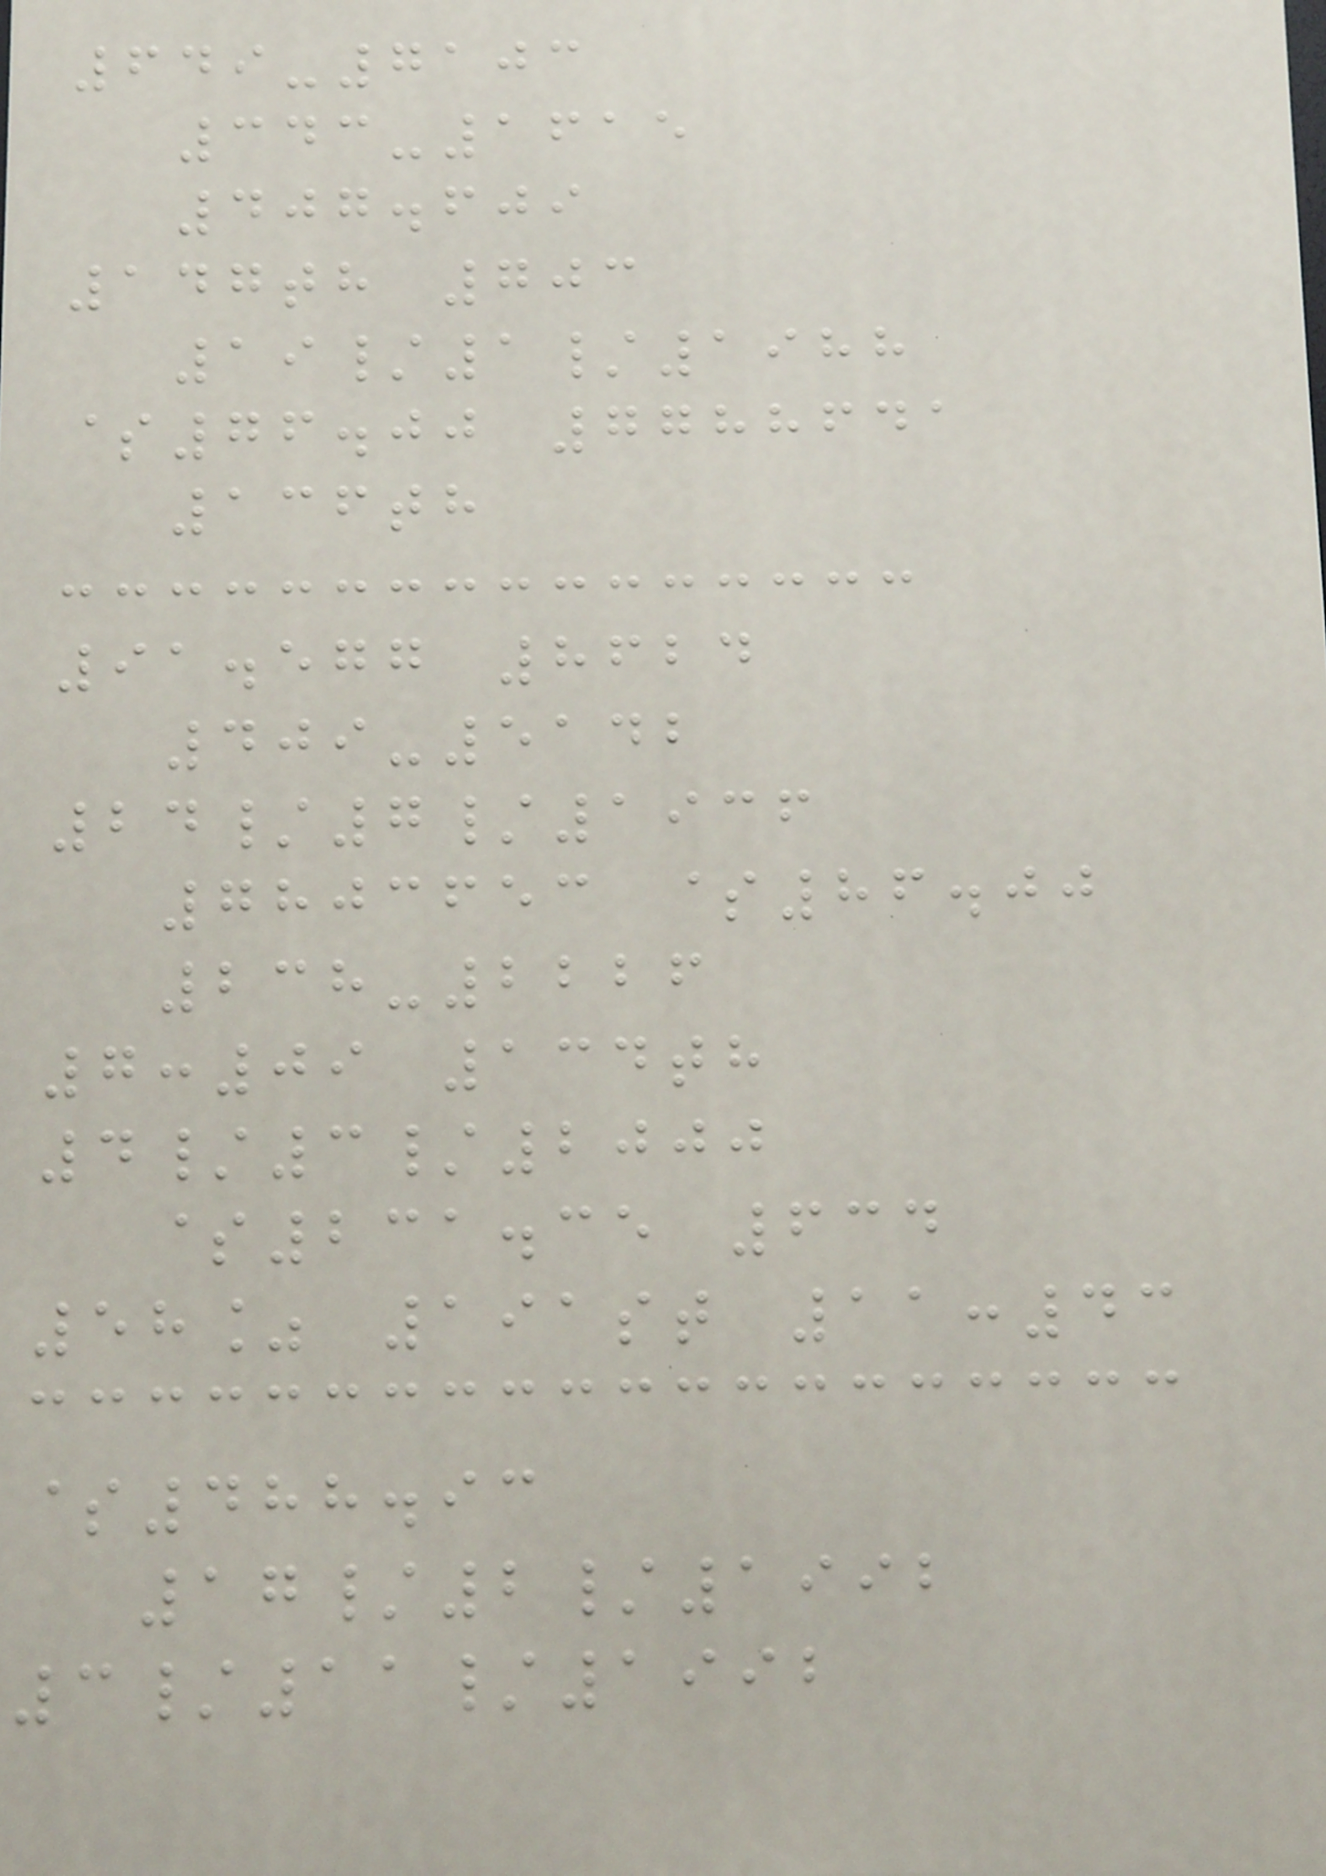649-7103
343-1615
407.609
147th 703
19/1/1988
$76.00 7788641
136th
91.577 8624
409-5142
24/7/1936
7803653 $86.00
238-2226
7:09 134th
4/3/2000
$231.35 634
58% 191st 11:43
$488.93
17/2/1992
3/11/1992
